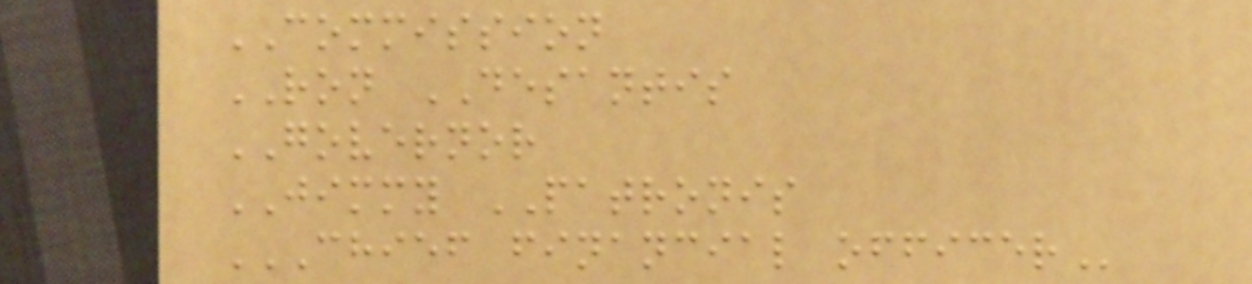COMMISSION
RON DESANTIS
GOVERNOR
JIMMY PATRONIS
CHIEF FINANCIAL OFFICER
